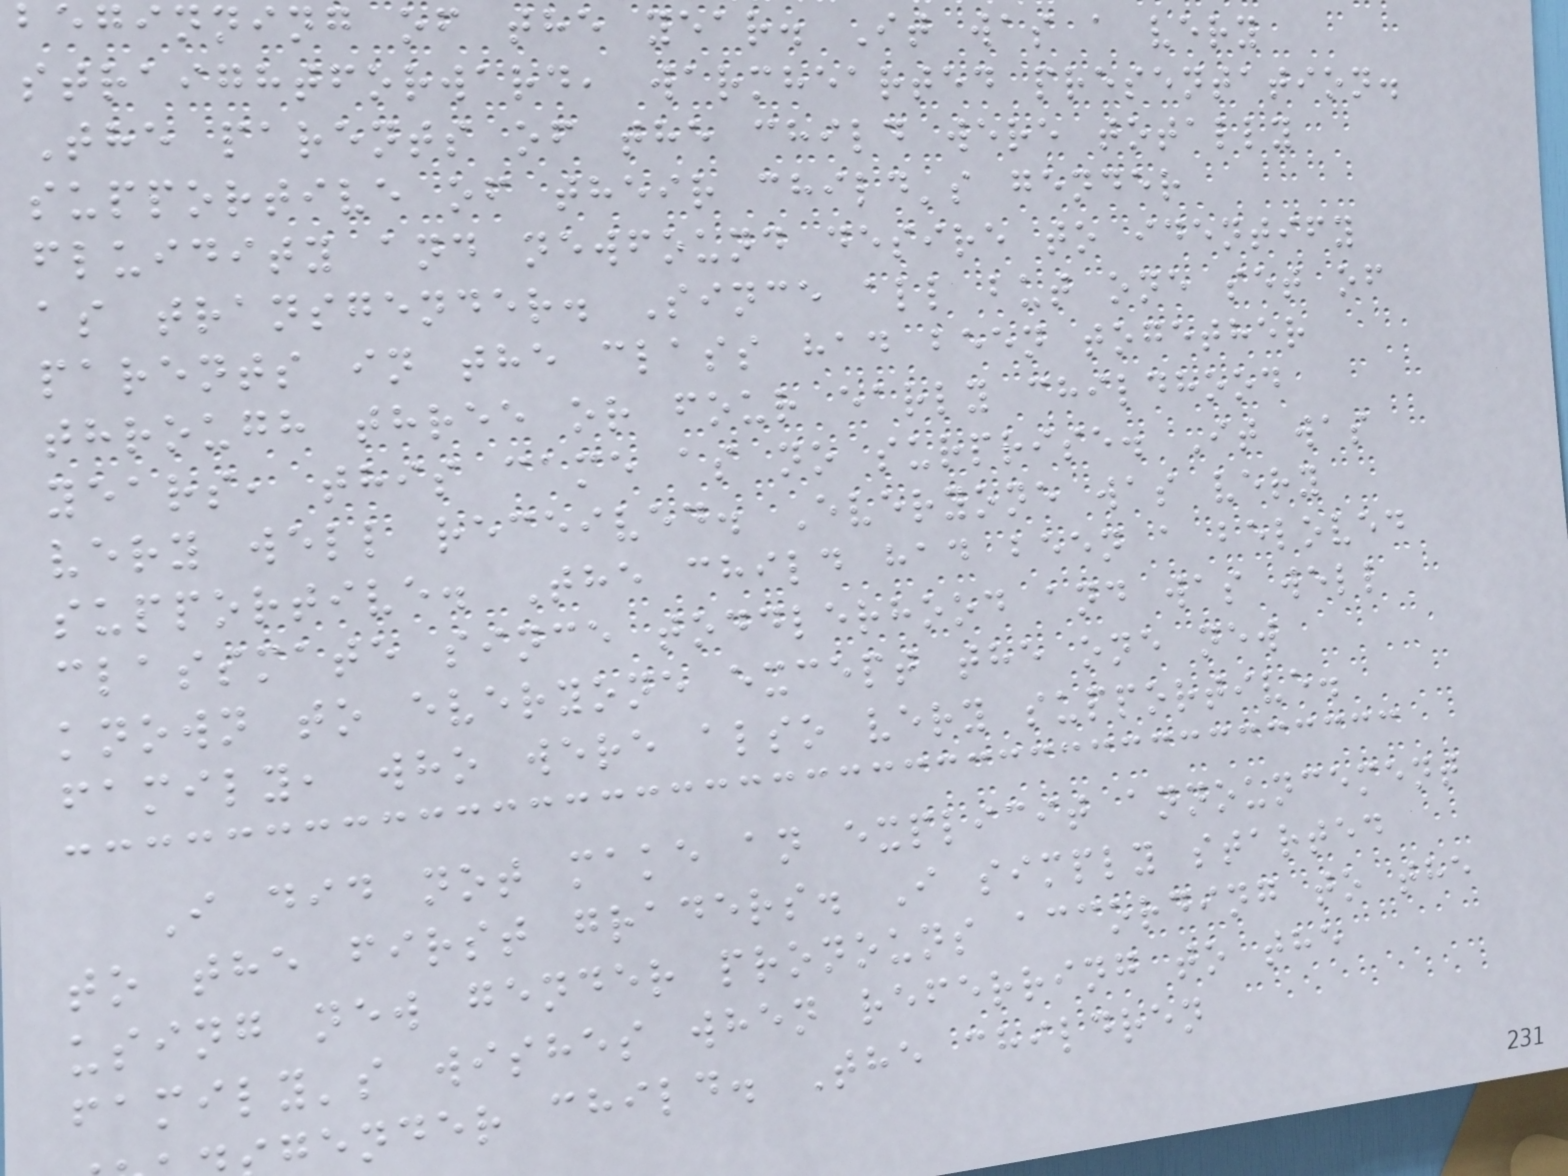beginning of the year. It was a very
straightforward, warmhearted presentation.
The parents of the child were totally
supportive of their child's gender
fluidity and newfound desire to identify
as transgender. Since all but one set of
parents in the class had been together
through three or four early childhood
years, this came as no surprise. It was
very well received. Everyone was very
supportive. The child had been a beloved
classmate since toddlerhood and was well
known to everyone except the one new
family, who were also very supportive.
I did not make an explicit announcement
to the first graders. I simply started
using new gender pronouns according to the
family's wishes when referring to the
ender child. The children
